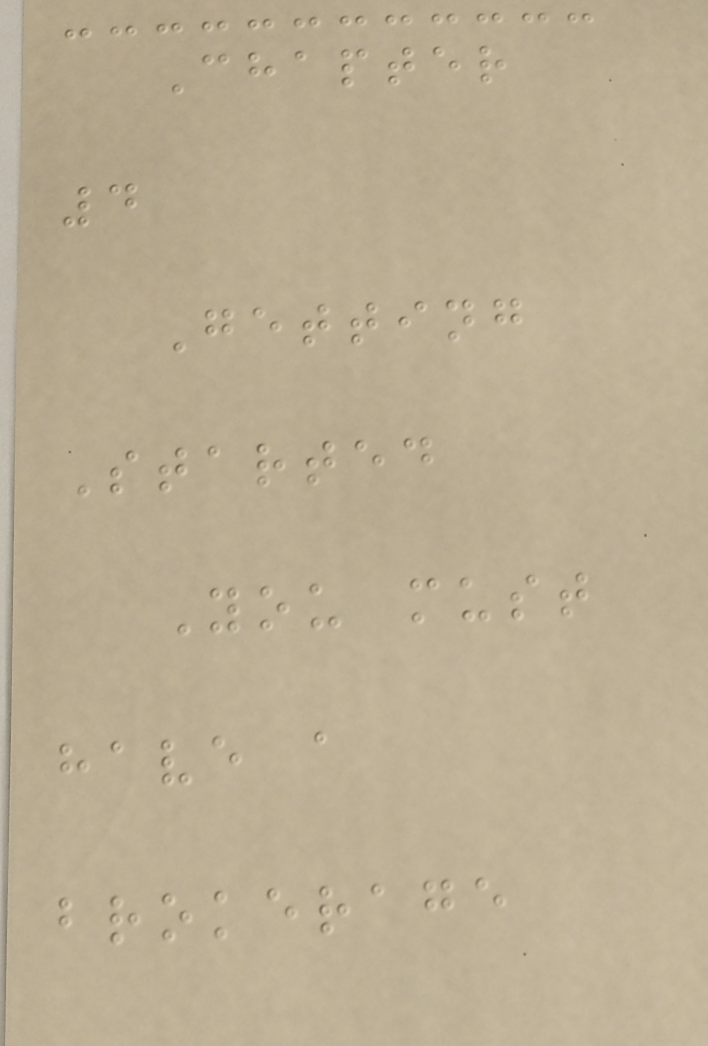Chapter
4
Getting
Started
You must
have a
brokerage
